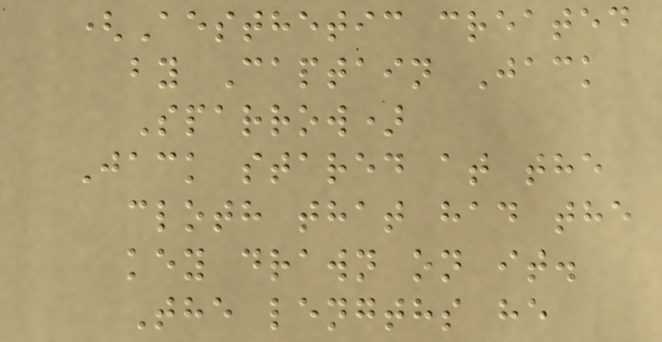(Aesthetic created
by Captain Jack
Sparrow)
Jack stared at the
cloth that had the
key drawn on it.
The lengths he
